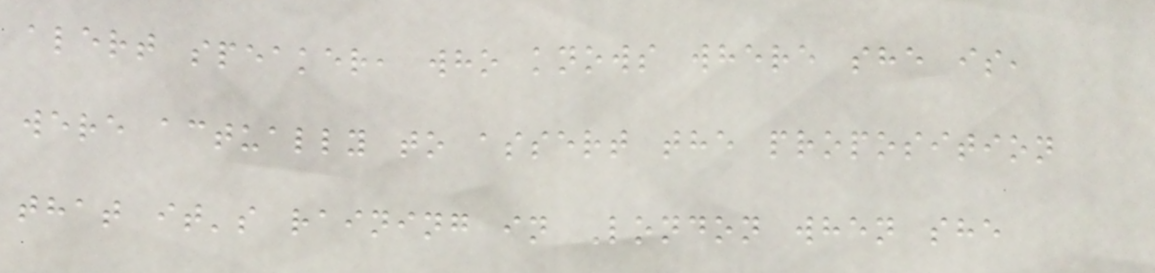alert speaker, who knows where she is,
were actually to assert the proposition
that it's raining in London when she
